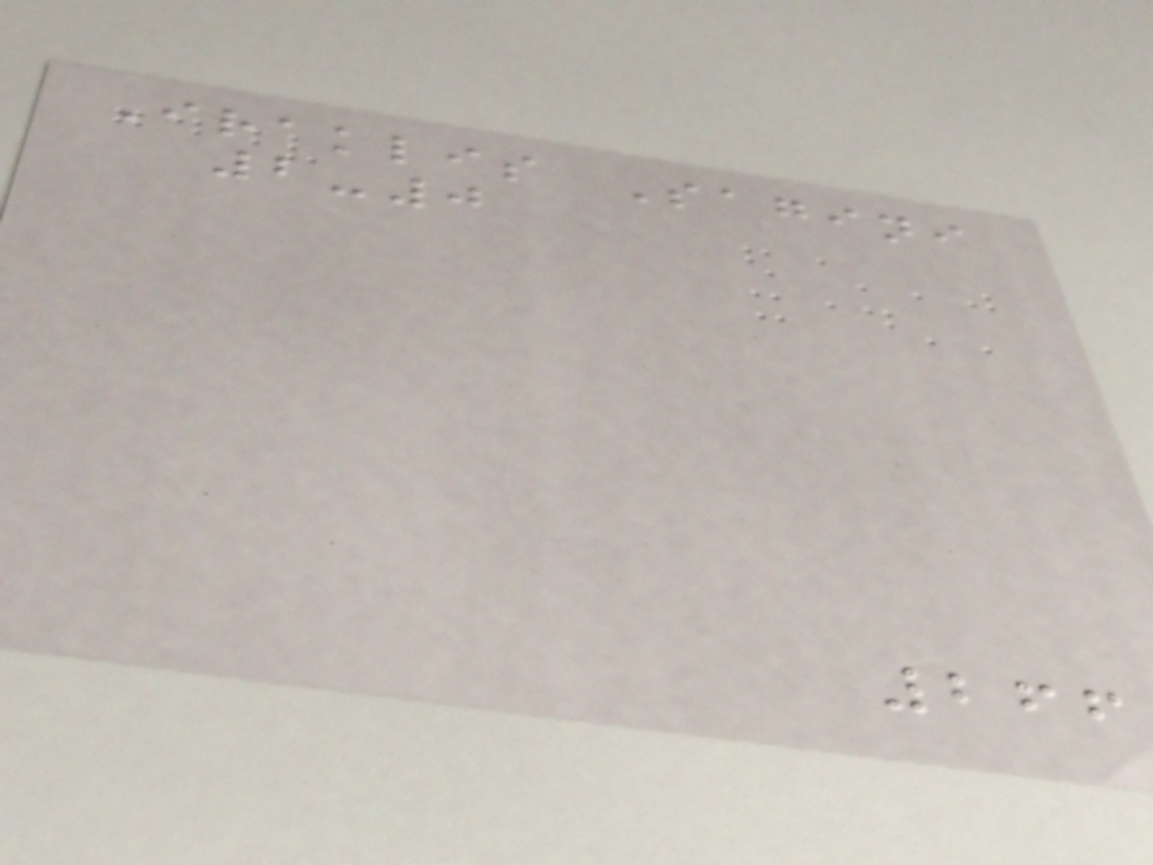Iraklis Sagini
2-0
266
